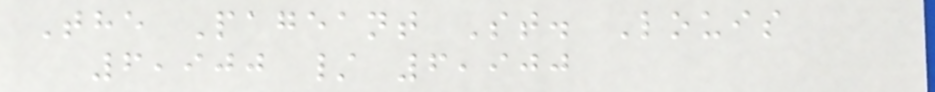The Pageant St. Louis
6,900 / 6,900
